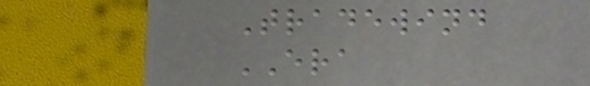Tradewind
ERA
